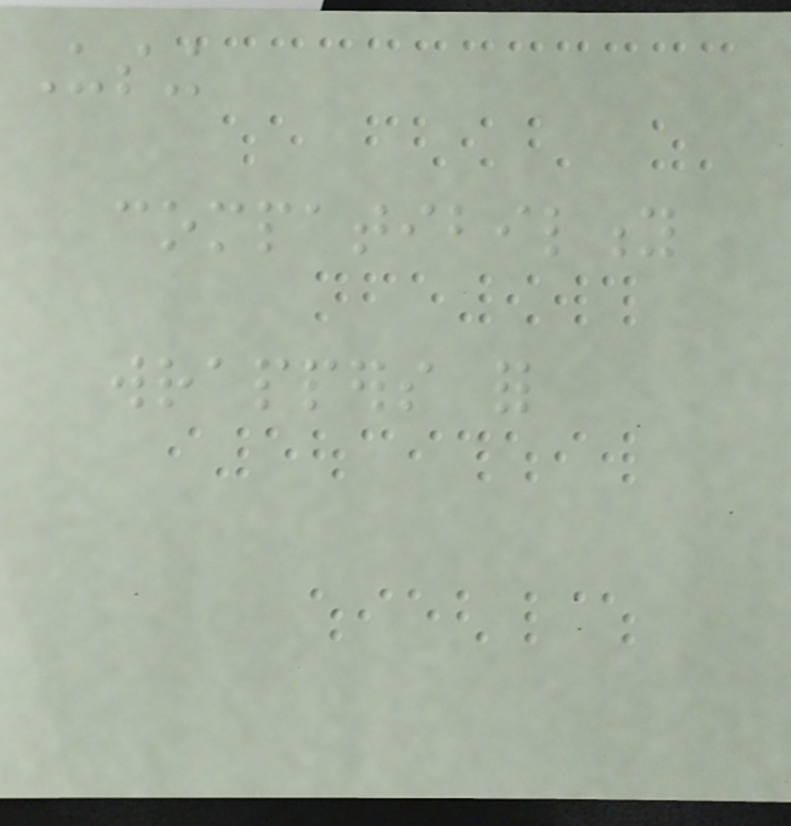Using
compatibility
wrappers for
